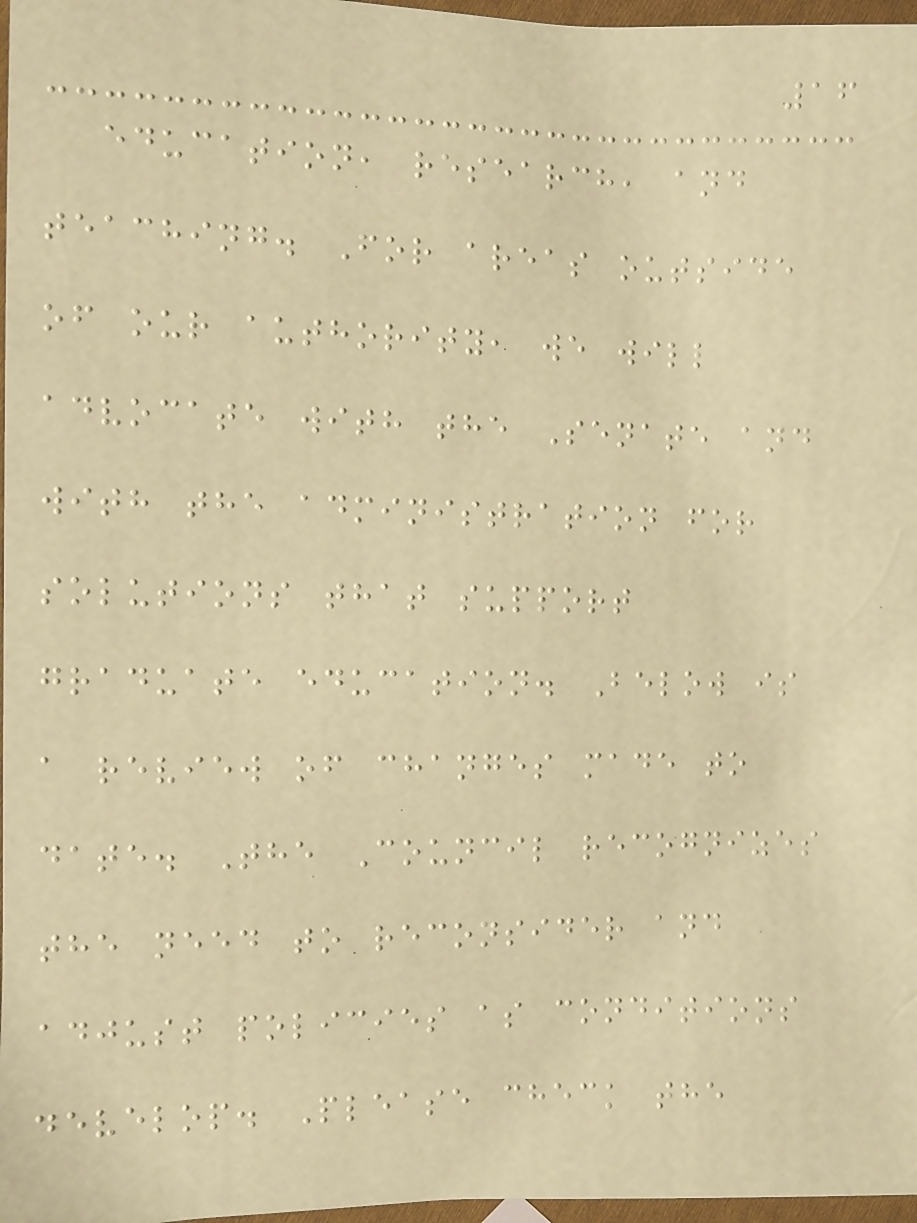16
education, research, and
teaching. For areas outside
of our authority, we will
advocate with the Senate and
with the administration for
solutions that support
graduate education. Below is
a review of changes made to
date. The Council recognizes
the need to reconsider and
adjust policies as conditions
develop. Please check the
